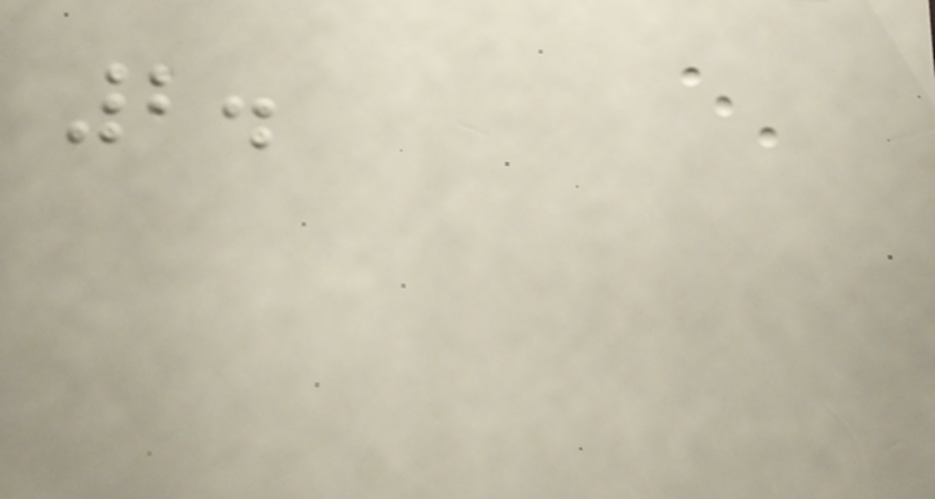2.
